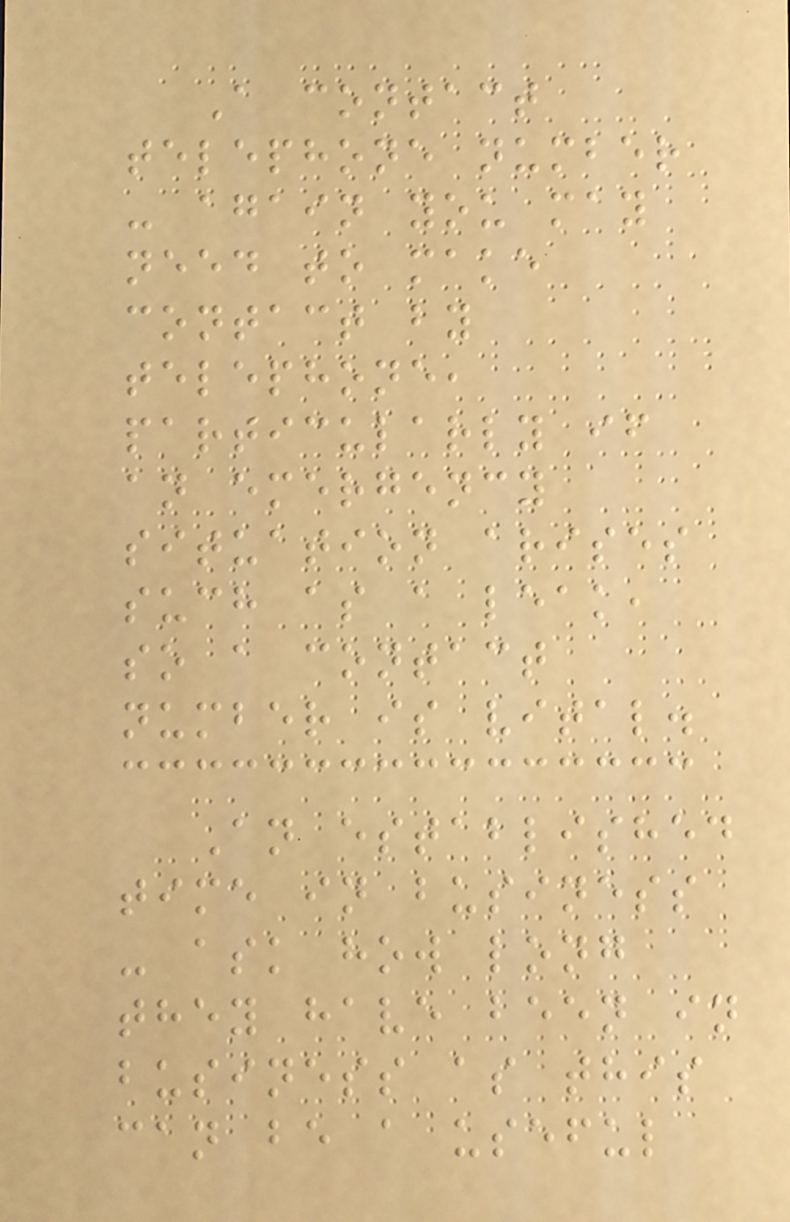A contact
telephone number
- again you may
need to make
contact by
telephone,
particularly if
an emergency
situation arises
such as a leak,
so a contact
number is vital.
An established
time in business
- ask how long
they have been in
business as this
can be a useful
